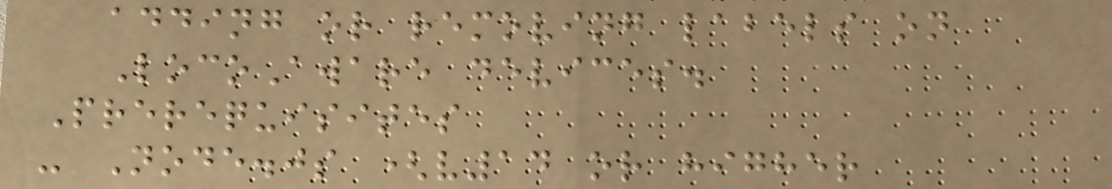adding or removing labels on
LocoAware devices.
Prerequisites
- Node.js (v14 or higher
